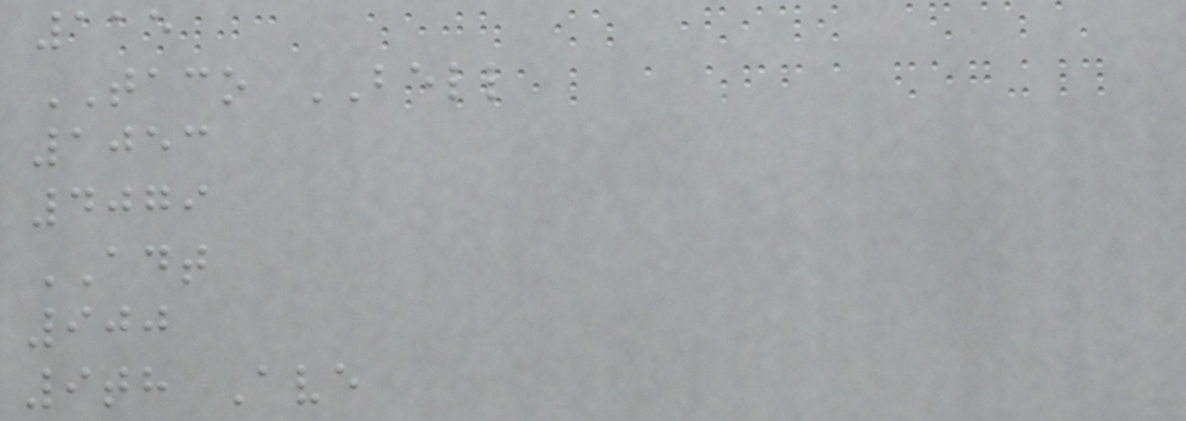115
TACO BELL
1053
4079
ADT
900
9th Ave
